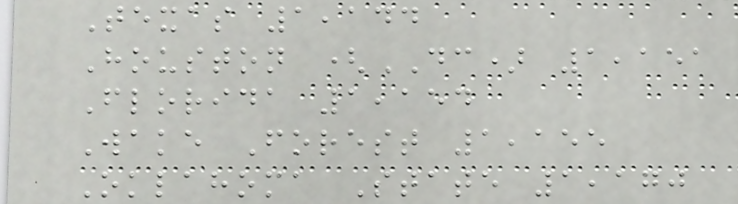Texas 1,144
Houston (DC) 1,151
Florida 1,154
Wake Forest 1,155
Oklahoma State 1,170
